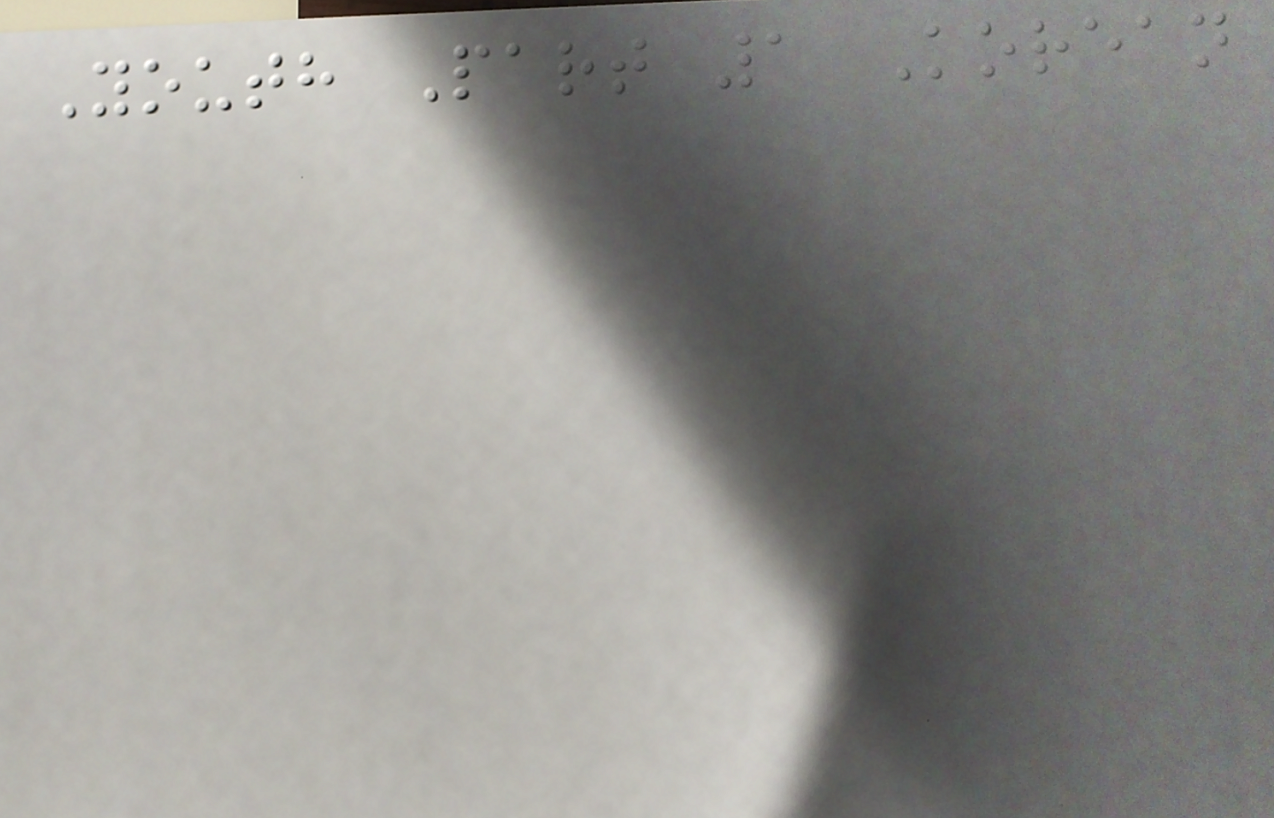Youth Part 1 Korean
